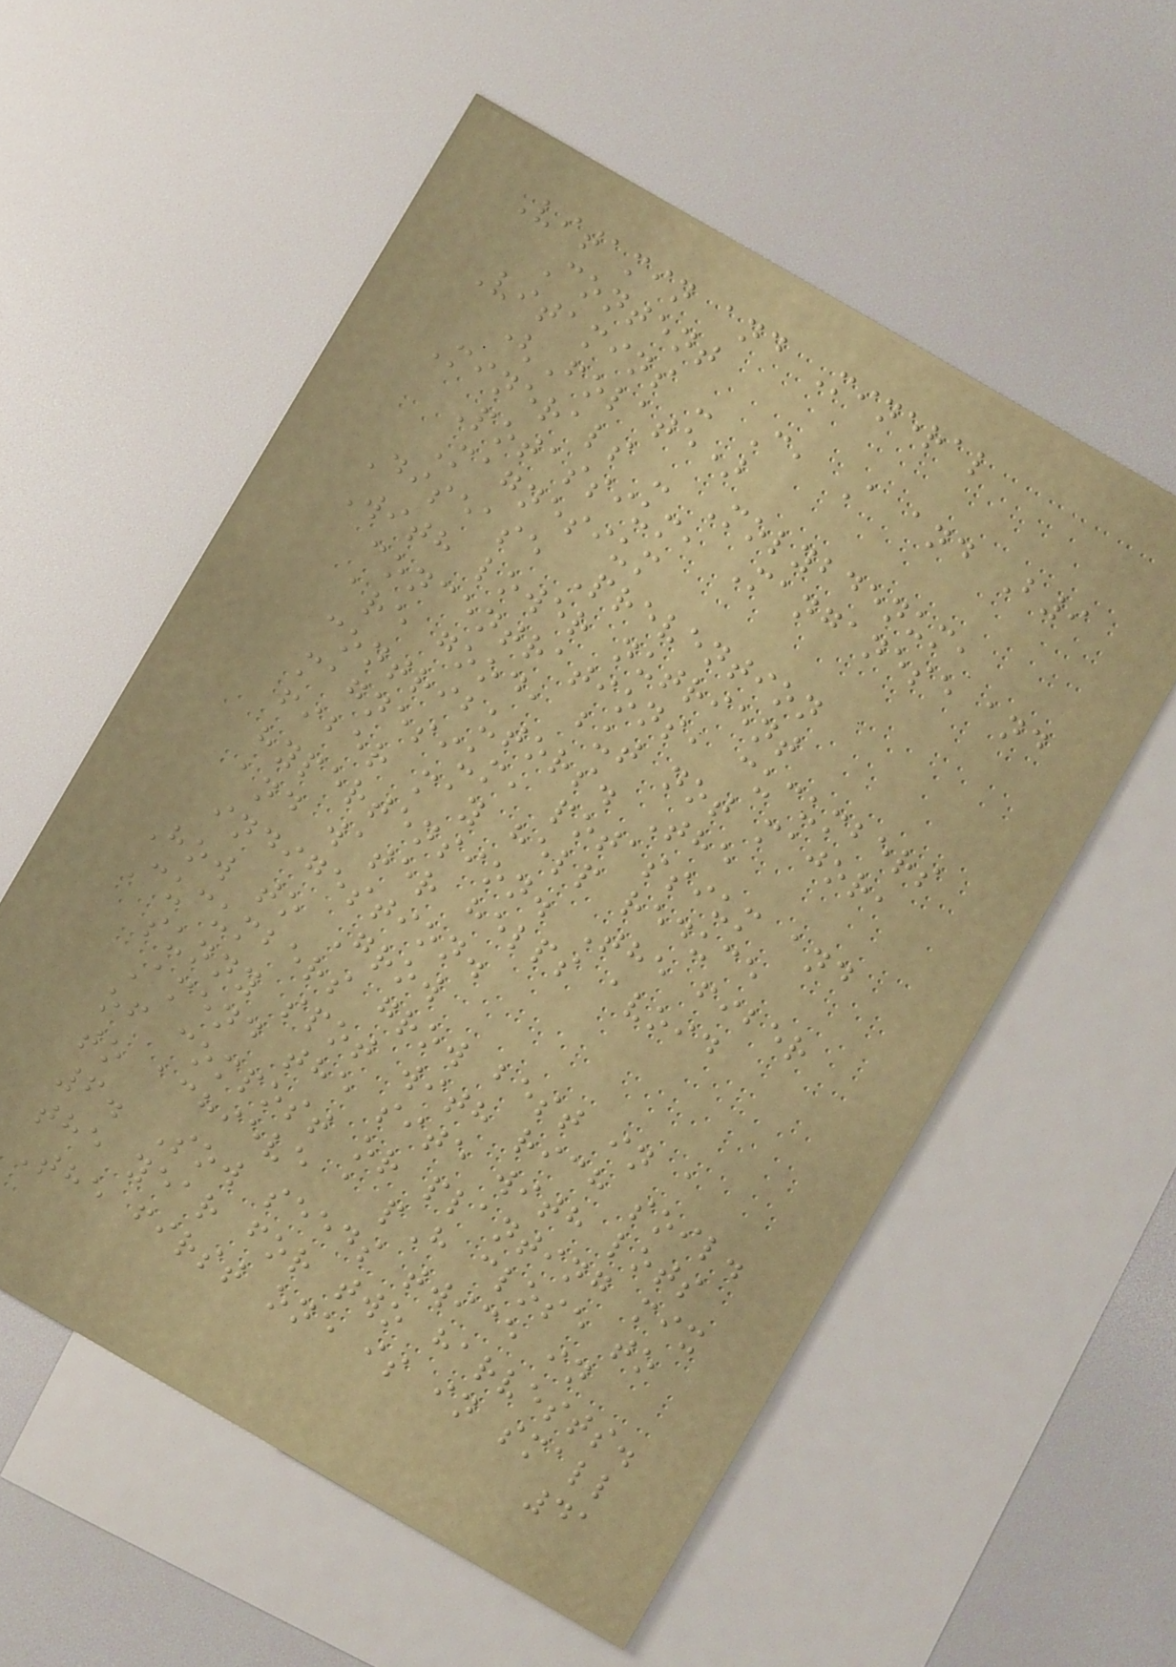Vitamin and Mineral
Content
Vitamins - C, A and B9
(Folate)
Minerals - Molybdenum,
Potassium, Manganese and
Magnesium
Disease Prevention
With lower nutrient
concentrations, cucumbers
are good, but not major,
contributors. The
magnesium, potassium and
fiber may help reduce
hypertension. The fiber
and water helps avoid
indigestion.
How to Grow
Cucumbers grow best in a
sunny spot with rich soil.
Amend the site with lots
of compost or planting mix
to achieve a pH close to
6. Sow seeds twice in
the year for two harvests.
The first one is in small
41
